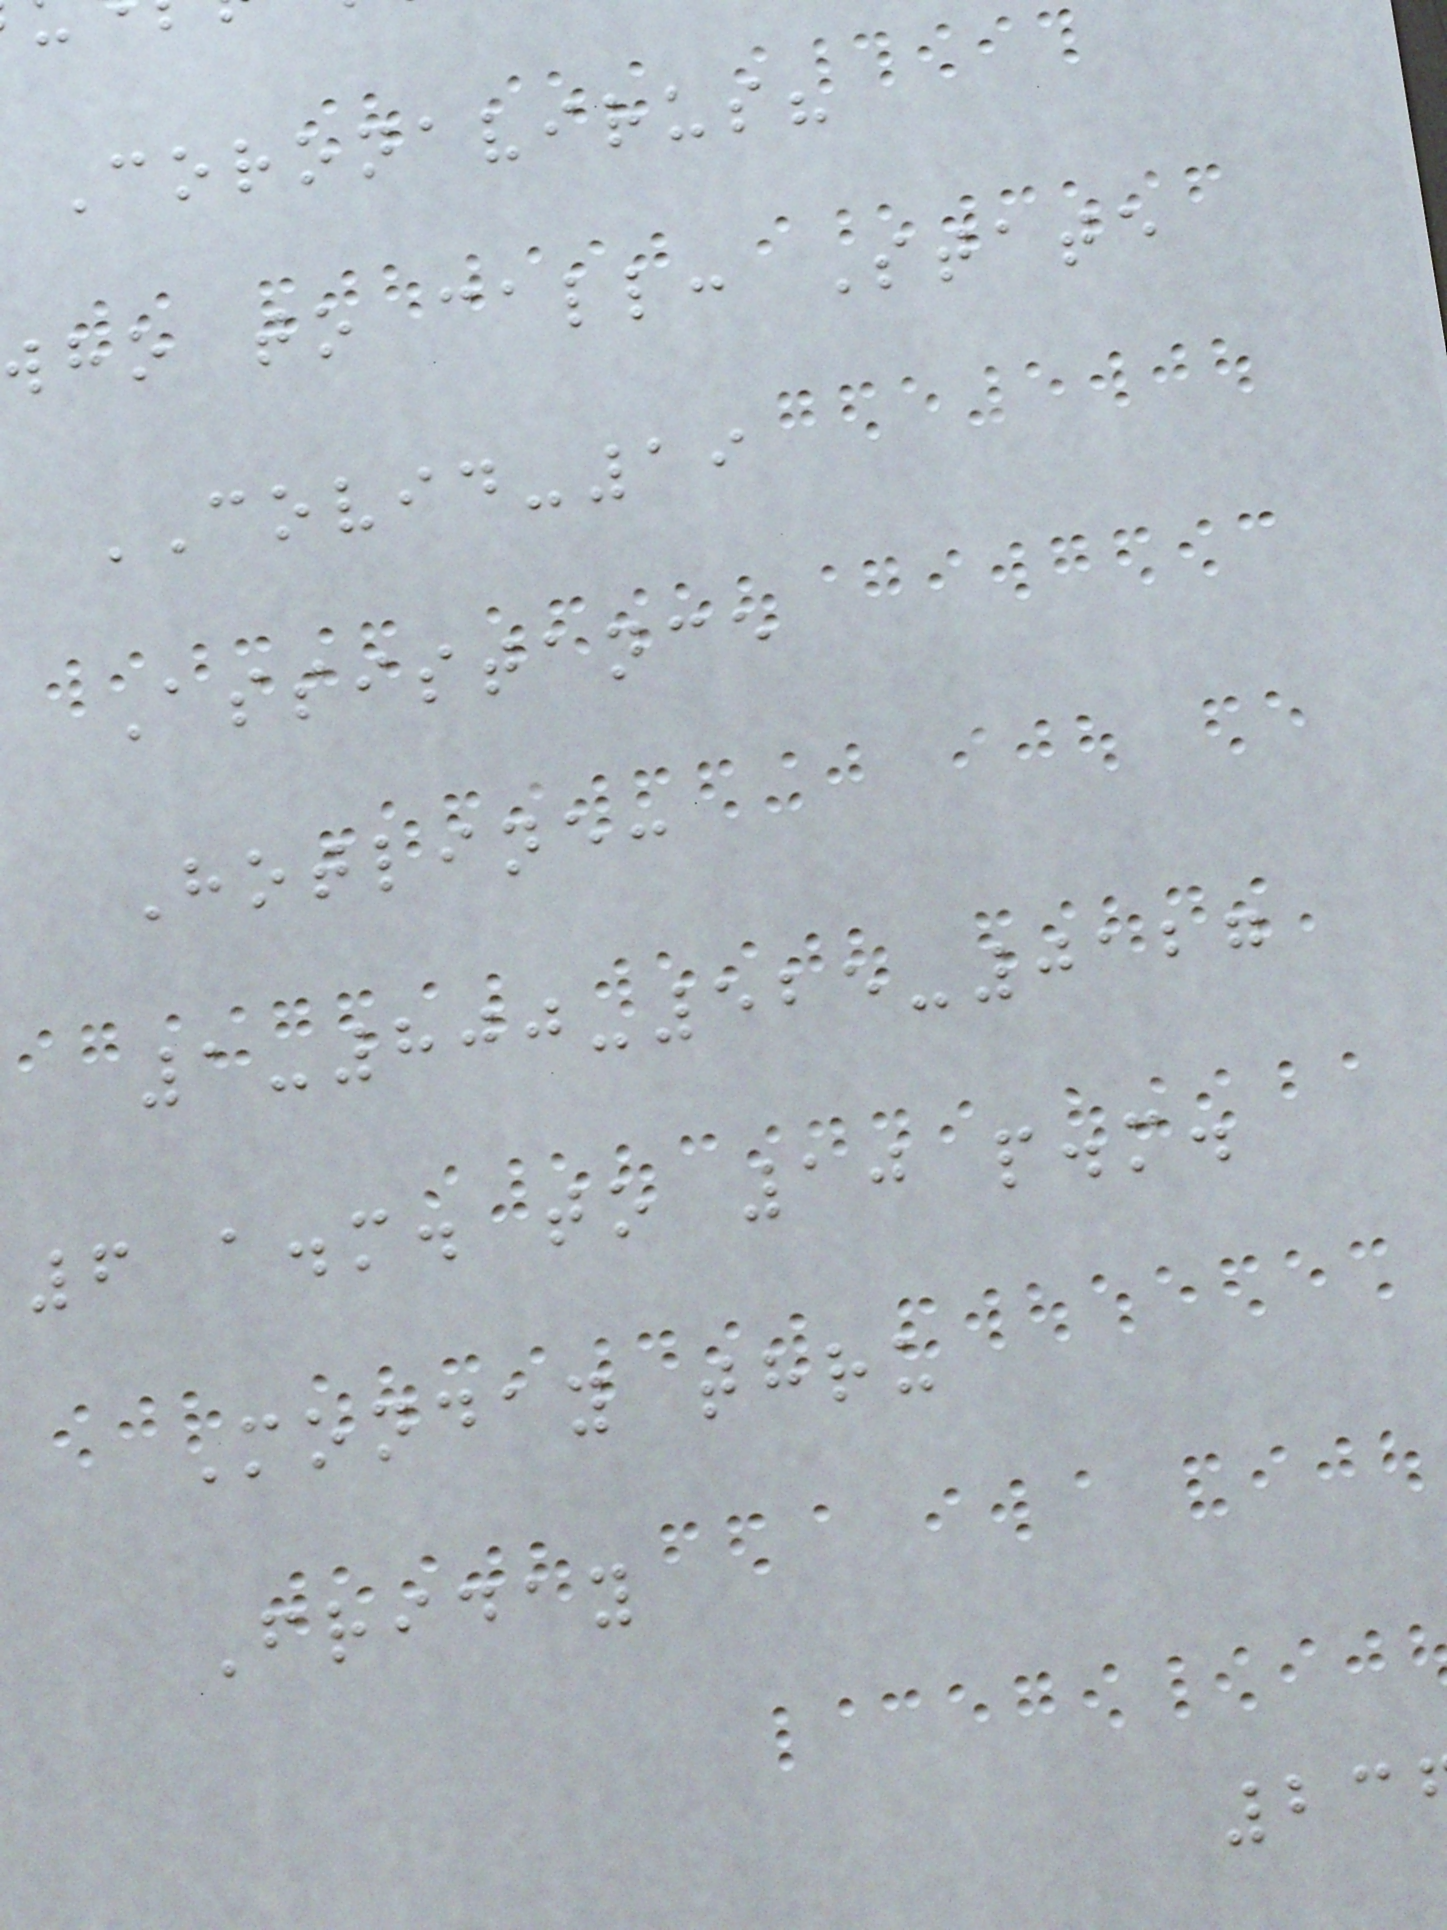Coronavirus?
who to call: State
COVID-19
Assistance
Hotline:
1-800-525-0127
6 a.m. to 10 p.m.
Monday thru
Friday
